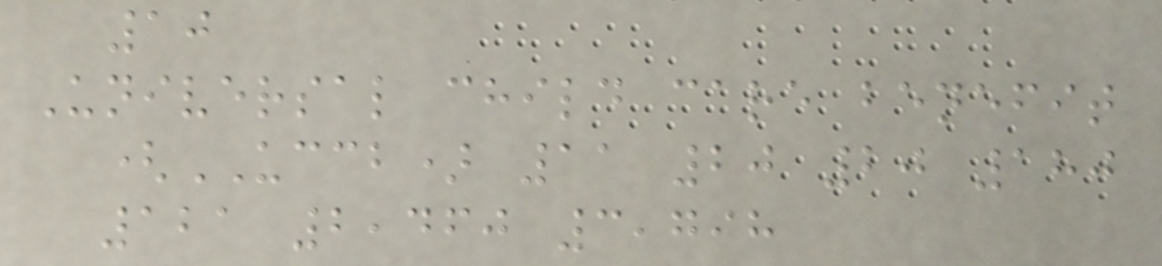10
Universal child care benefit
(UCCB) 11 20 20 180
121 2,460 3,798
